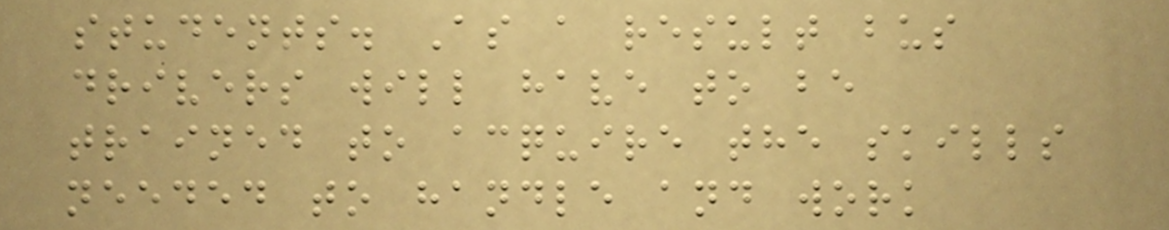students. As a result bus
drivers will have to be
trained to acquire the skills
needed to handle and work
